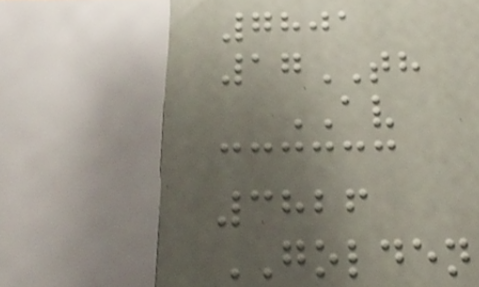7801
17TH
AV
3826
GOLDEN
